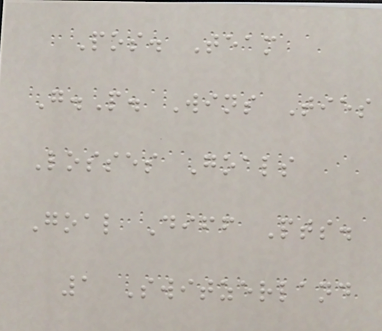Pos. Team
G.P. Wins Ties
Losses Goals
Goal Diff Pts.
1 Switzerland
